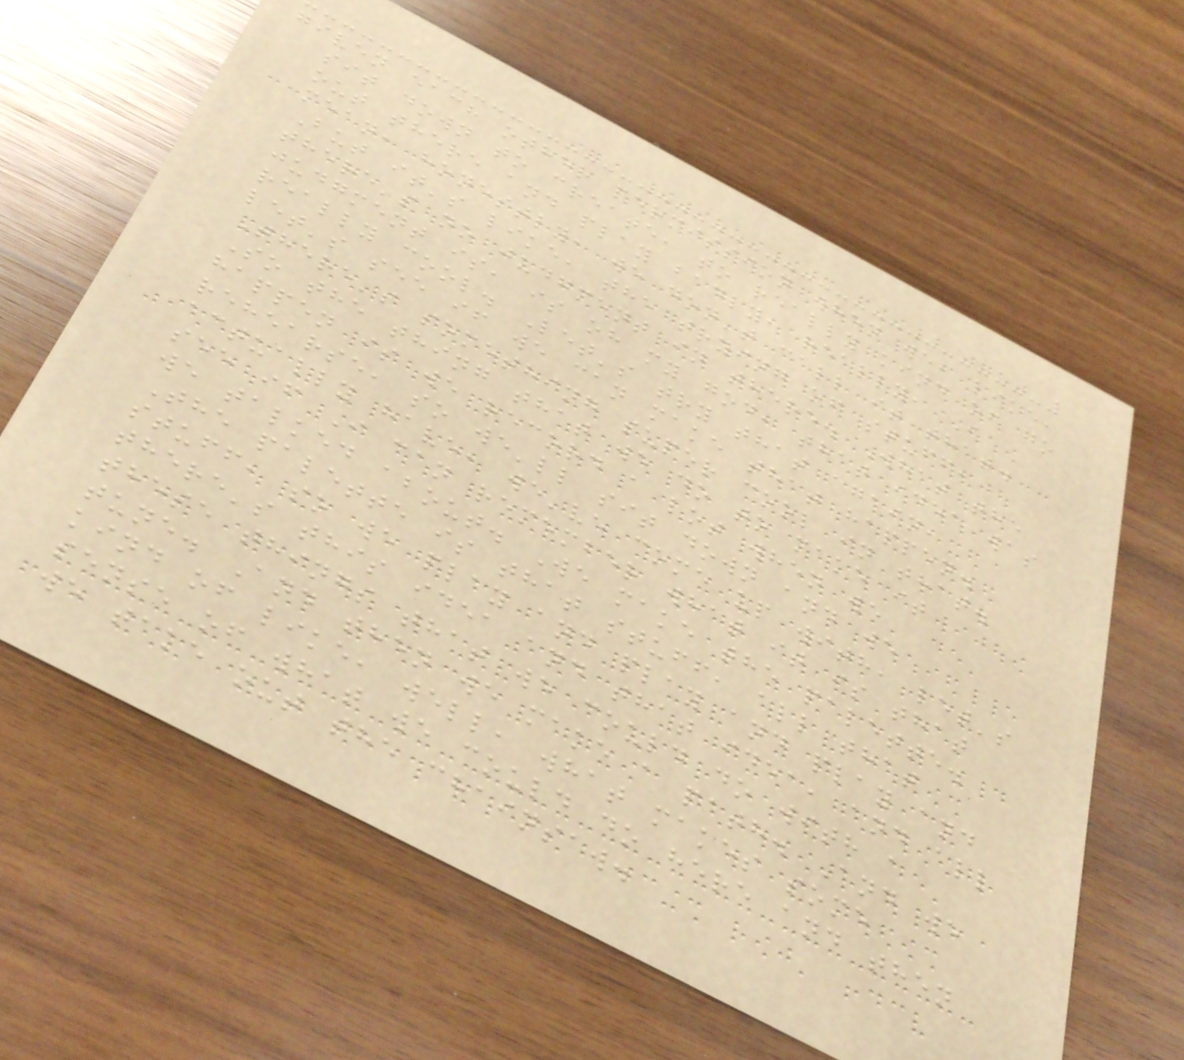given each other permission when we, like,
sit down to create, to really kind of go
out there and play badly, really, I
mean, honestly, we don't call it that.
But it's like, the trying of stuff,
there's no judgment in there. What the
judgment is, is oh my god, that idea was
really cool. Let's try that again,
let's see if we can make that happen.
There's something super cool in that.
So the thing that we do to make it
happen is we record a lot when we
rehearse, so we'll sit down and we
actually have, we've come up with, let's
see if I can remember what it is that
we talked about. We make the palette.
The palette is that stuff, all that
stuff, so we play and play and play and
there's this idea and that idea, and all
these things that we could do with a
tune. And then we make a path. And we
kind of like, well, what makes some
sense of what we could do here and then
we take out the chainsaw.
